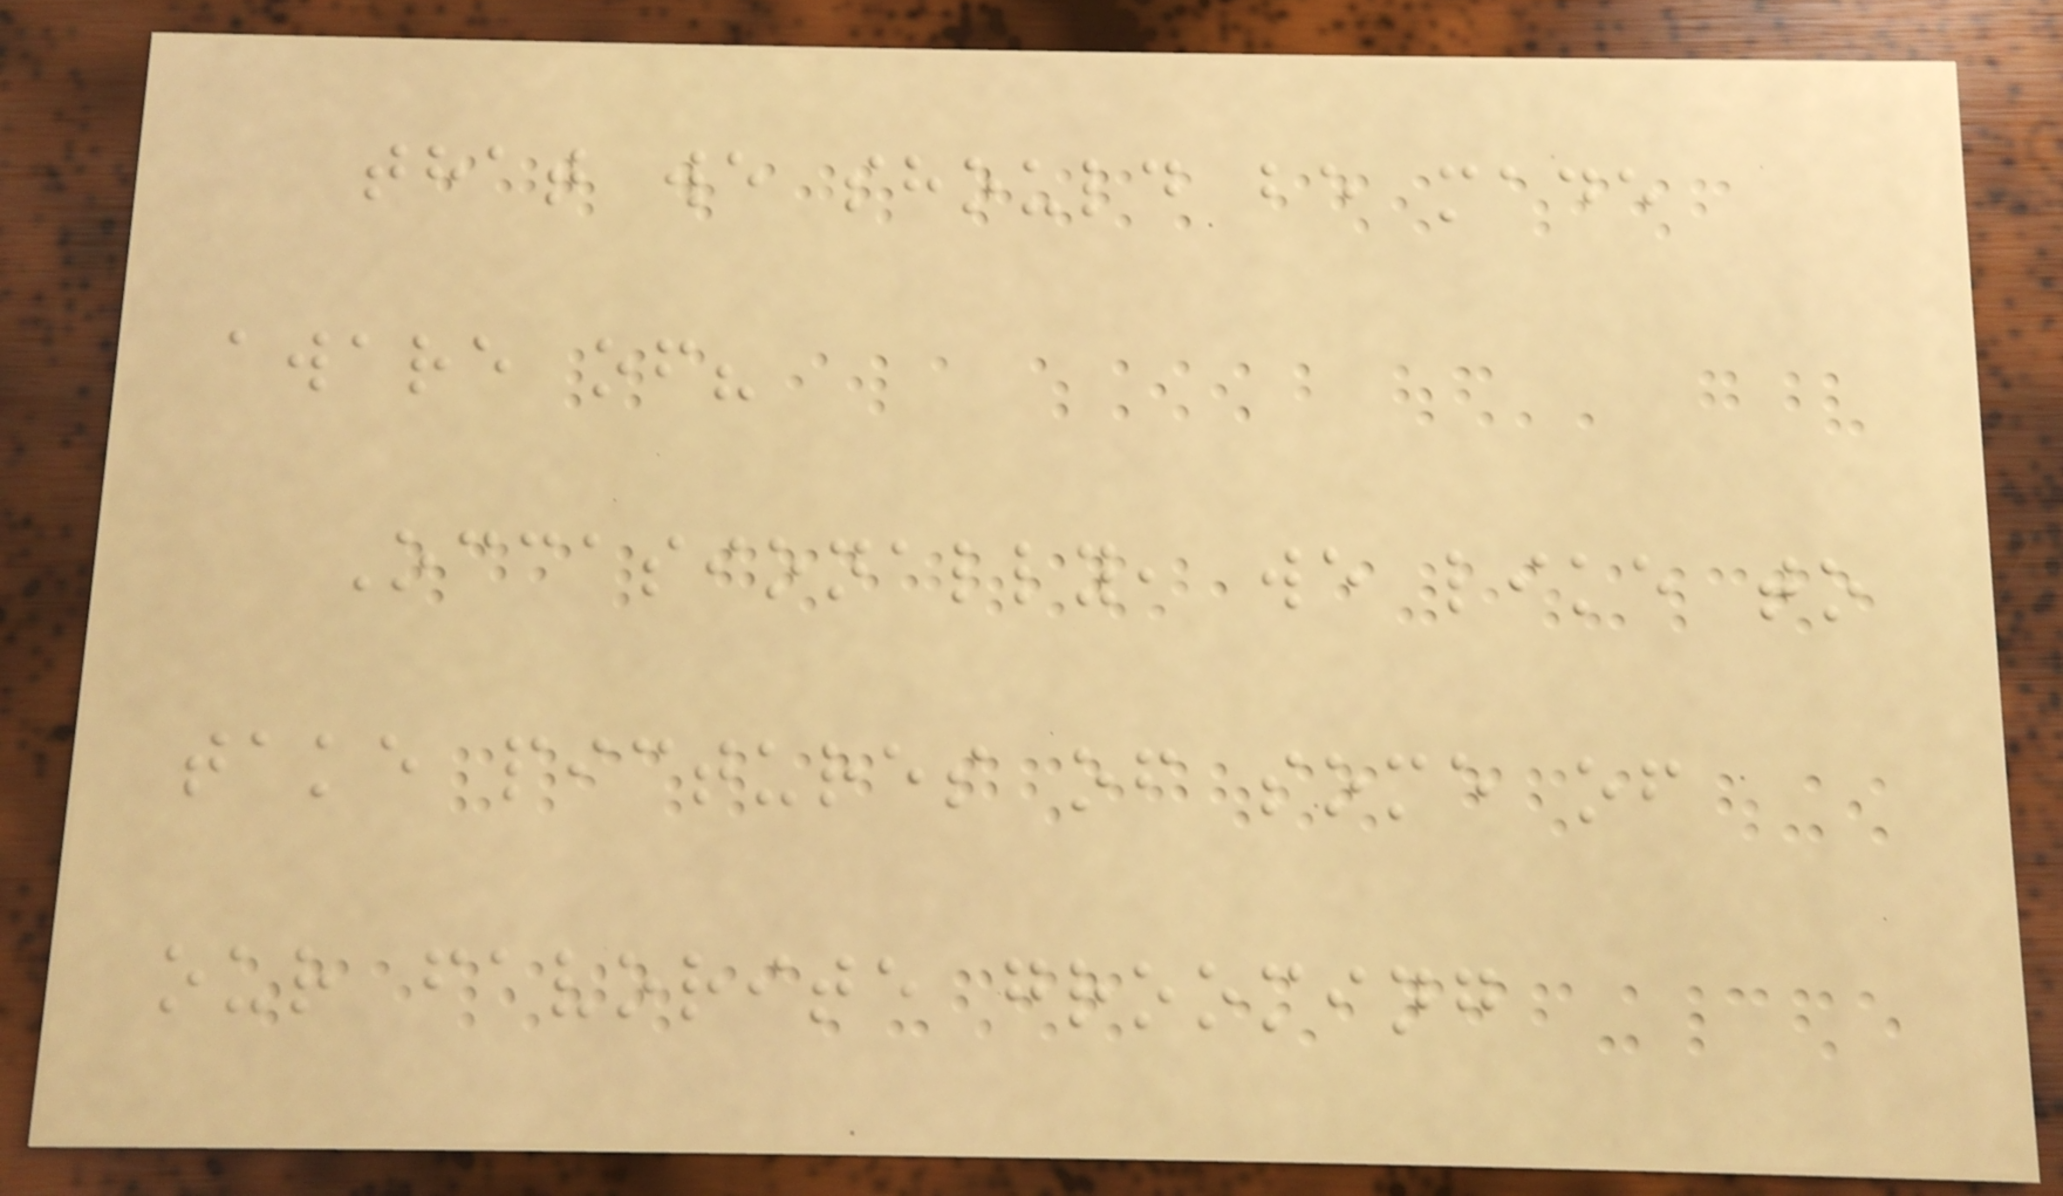that we should be made
aware of?
Occasionally, we like to
take pictures of some of
our favorite grooming
